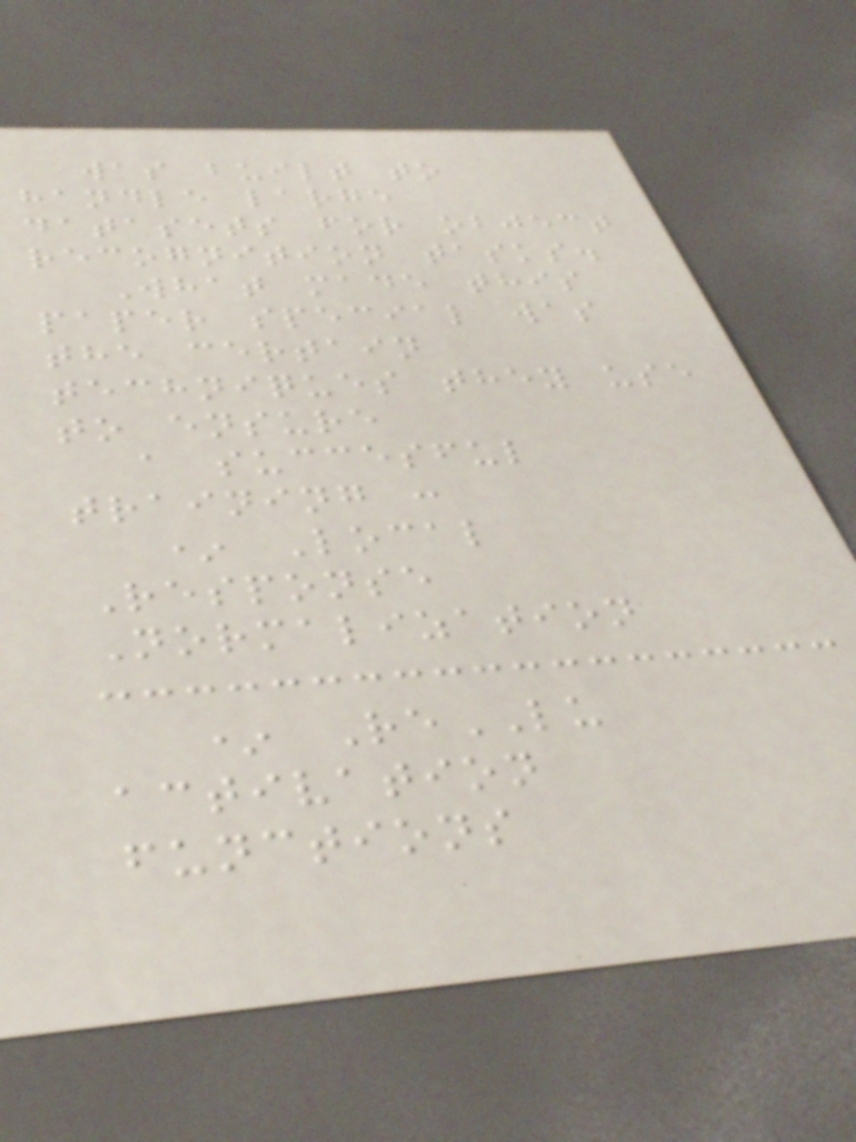was built to
handle large
datasets for object
recognition tasks.
What made this
paper special was
the certain
techniques they use
to ensure
a succesful
training :
* Local
Response
Normalization
* ReLU
activation
functions
